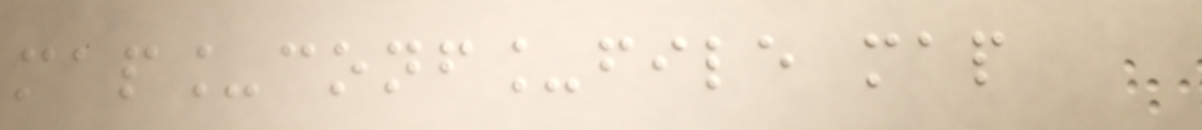map_conf_file map
